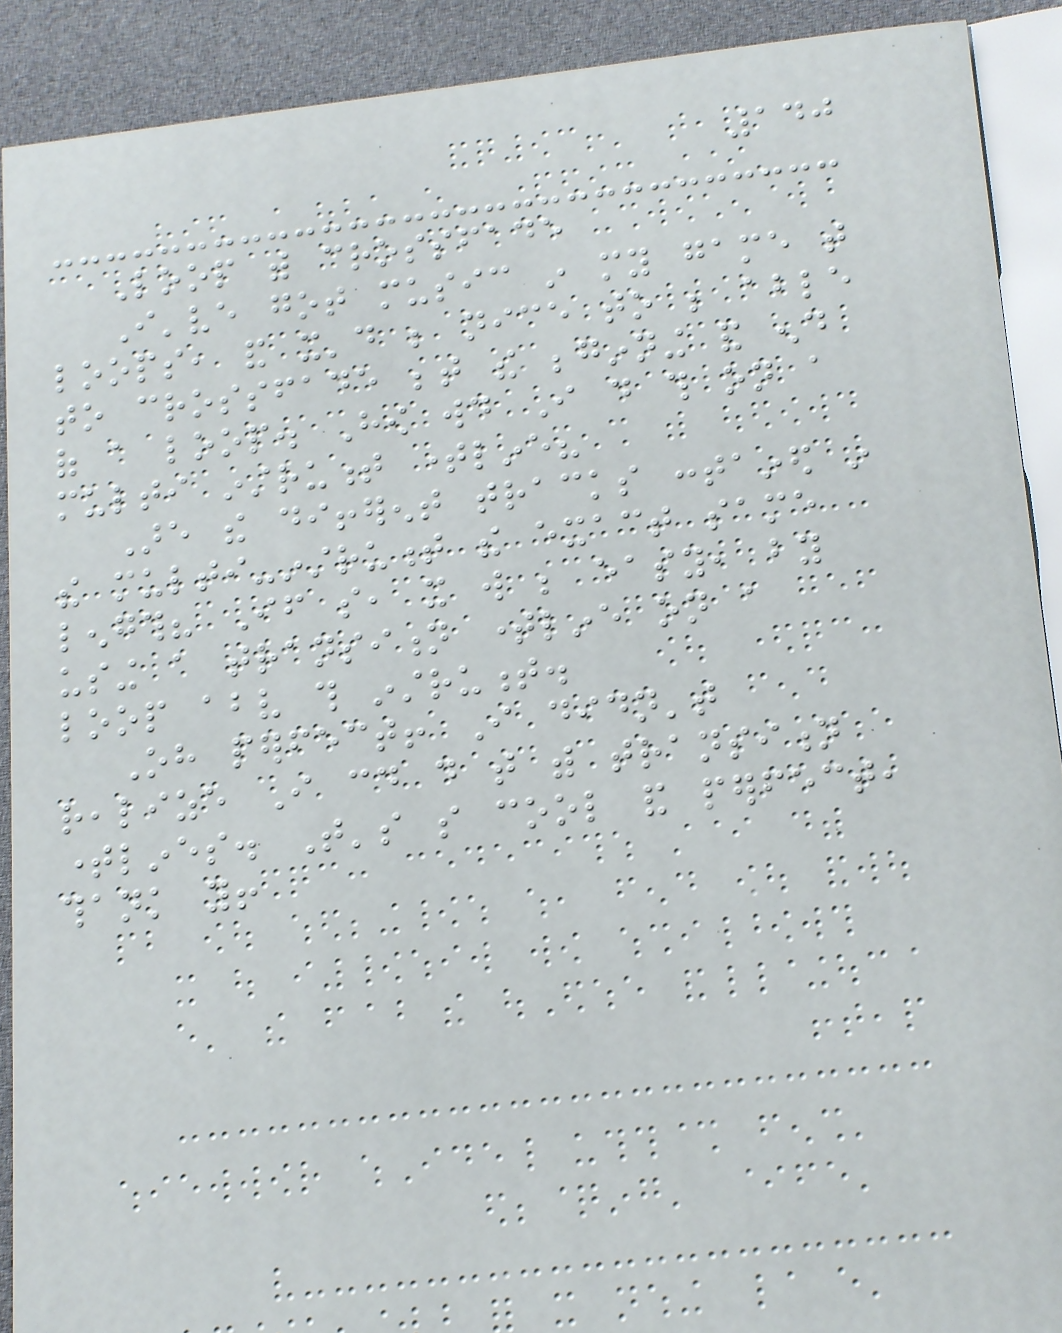140
Loop with crossfade
I've got music in my game that
loops, and it'd be nice to be able
to crossfade between the beginning and end
of a loop. How would I do this on a
multi instrument timeline?
Are the different tracks contained in
the multi-instrument the exact same
length? If so, it will be easy, by
using a transition timeline on a
loop above this instrument.
Oh perfect! I didn't
realize I could do that with transition
timelines. That's so cool and perfect,
thank you!
